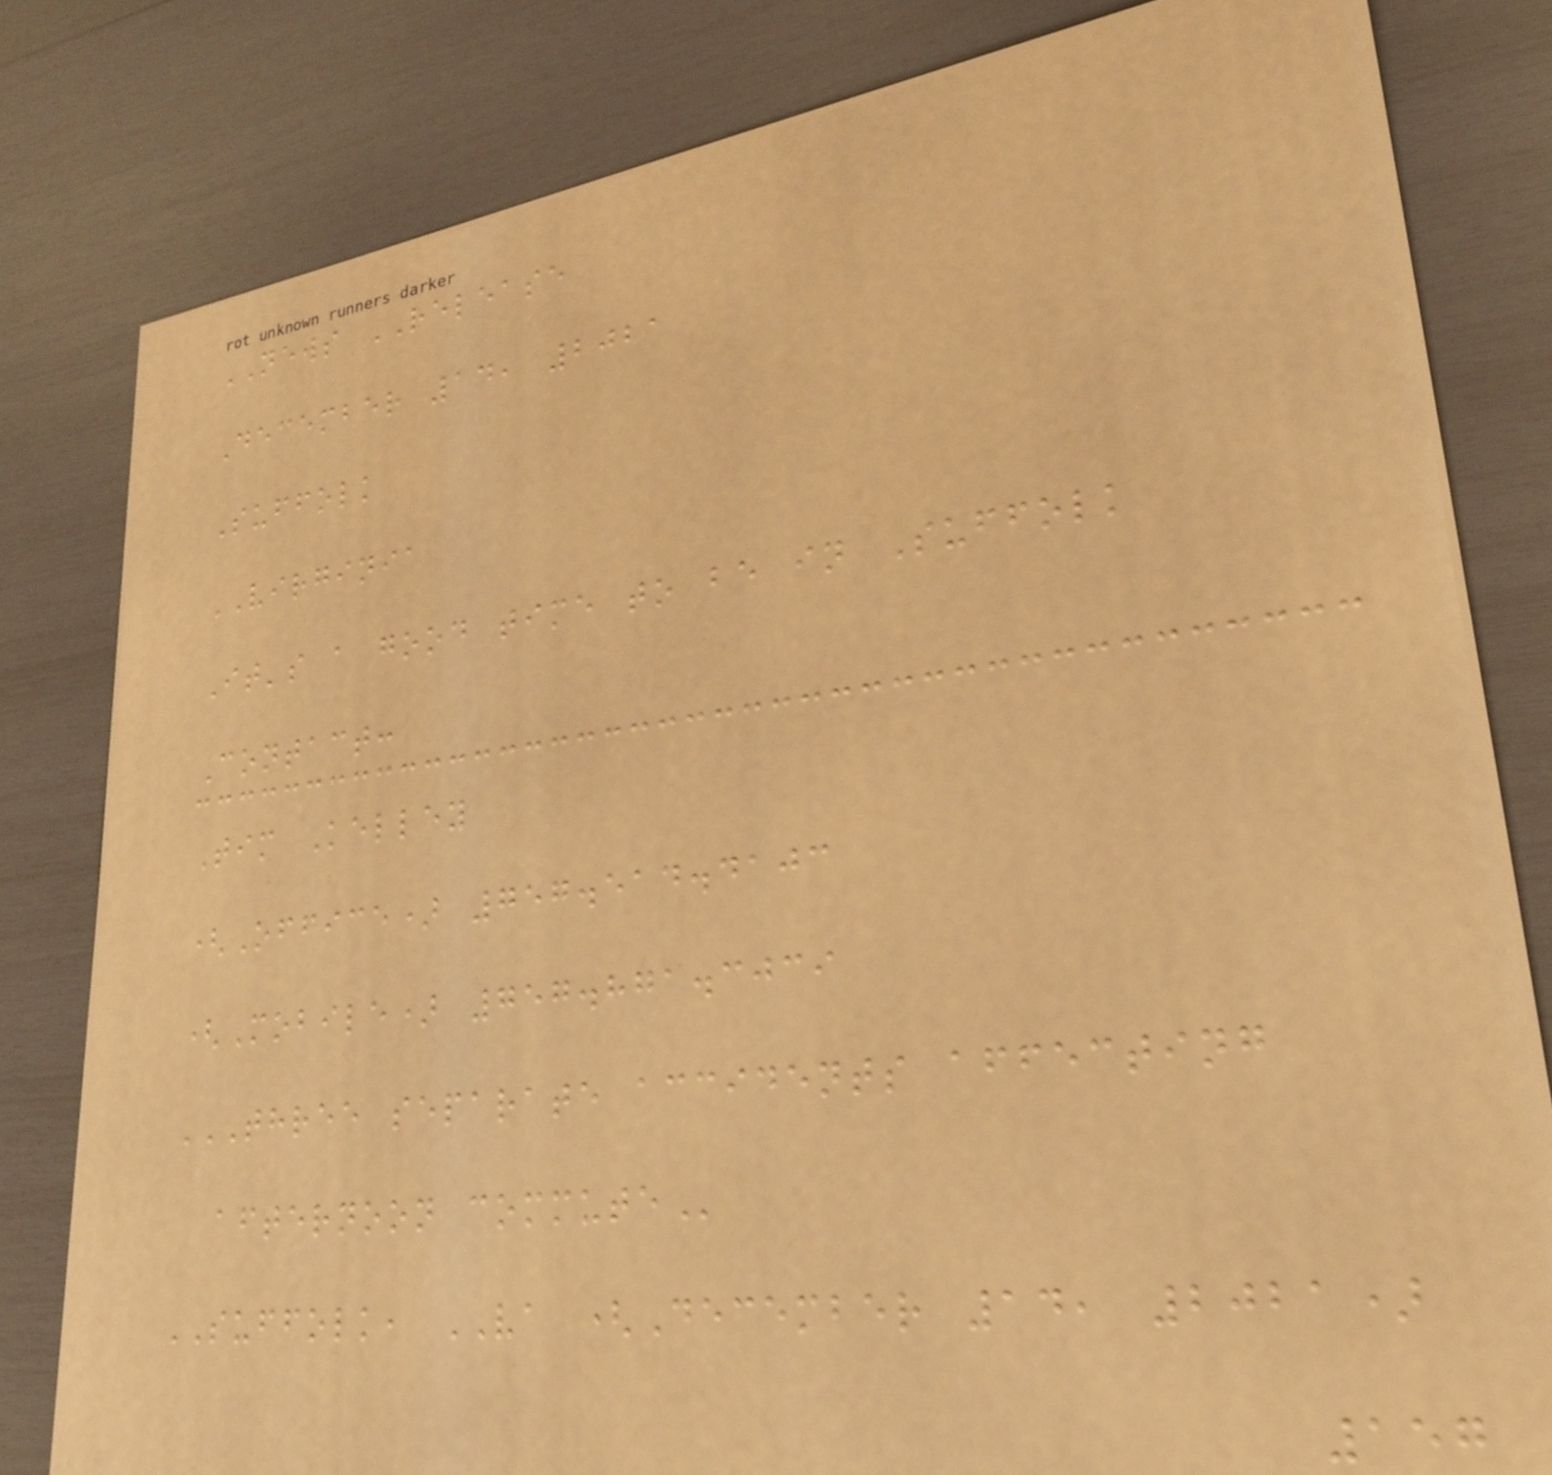NEWS RELEASE
December 14, 2021
Suffolk
VIRGINIA
It's a good time to be in Suffolk
Contact:
Tim Kelley
(Office) 757.514.4103
(Mobile) 757.871.3039
THREE SEPARATE ACCIDENTS AFFECTING
AFTERNOON COMMUTE
SUFFOLK, VA (December 14, 2021)
157
